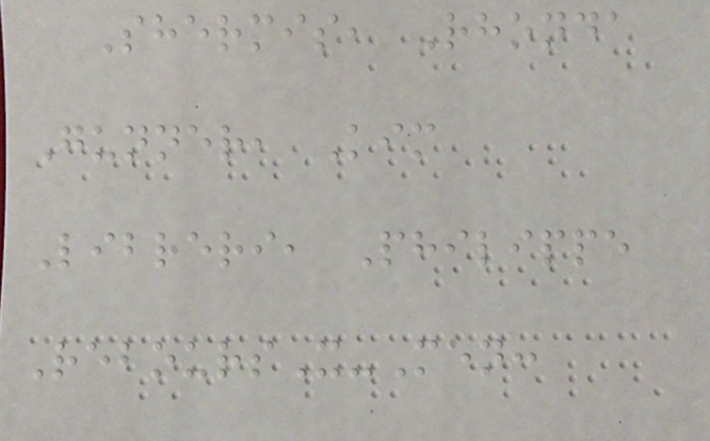Shermis, Rhonda
Gunner, Kim
Libreri, Philippe
ReboursX-Men:
